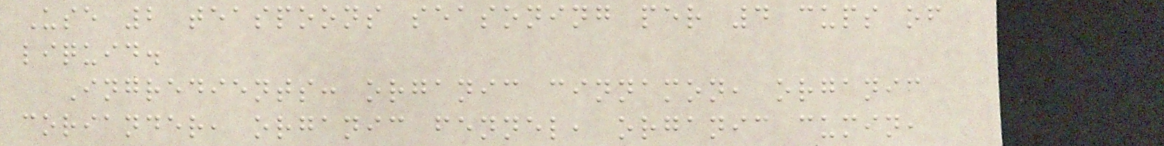Use 2 teaspoons seasoning per 4 cups of
liquid.
Ingredients: organic cinnamon, organic
coriander, organic fennel, organic cumin,
